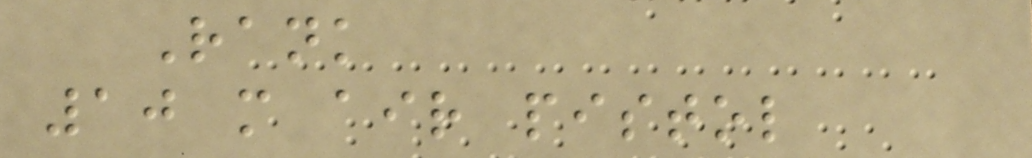Rank
10 m air pistol
